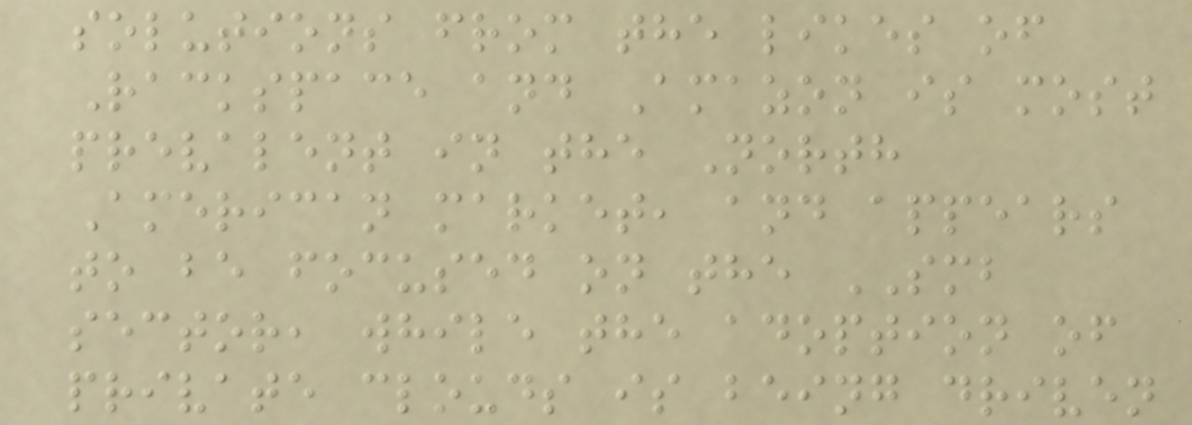solutions from the likes of
Rackspace and Amazon is most
prevalent in the North
American market, and appears
to be focused on the SMB
sector, while the adoption of
private clouds is being driven
